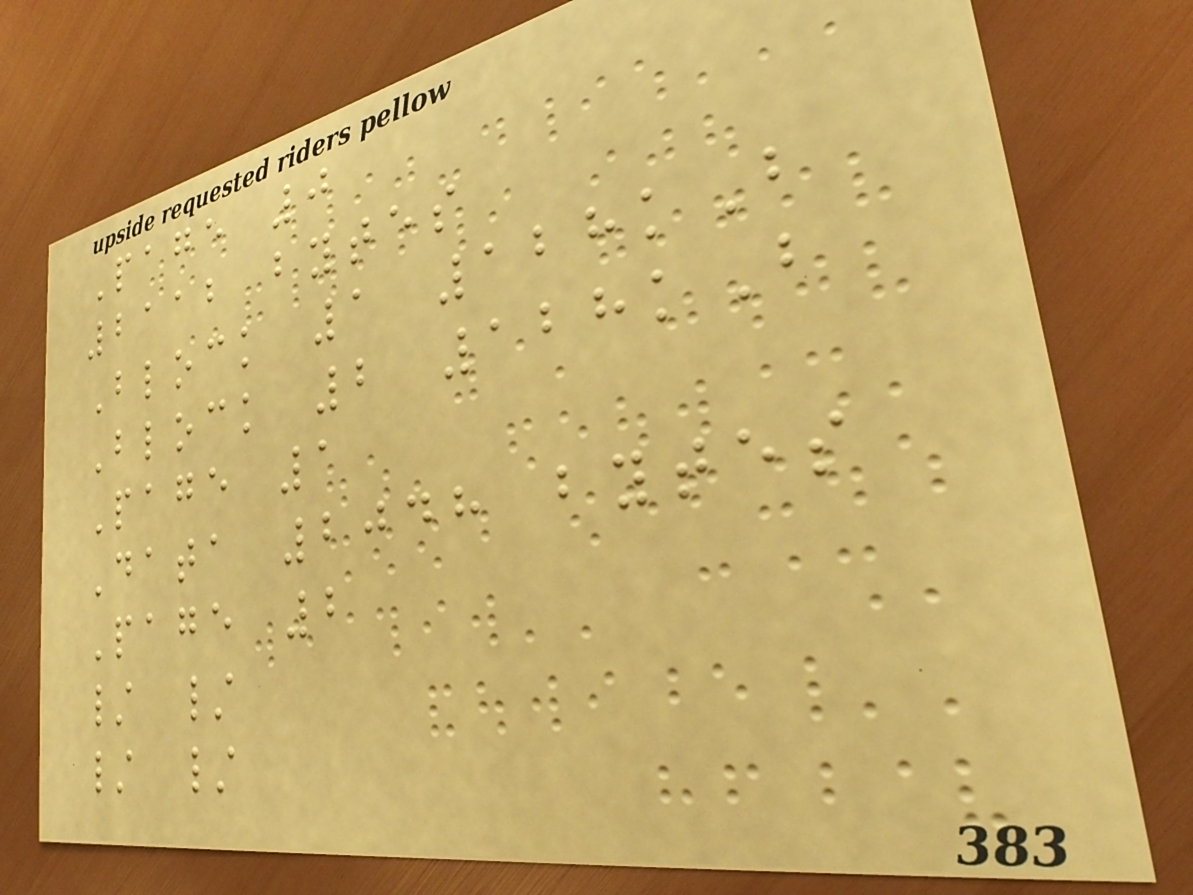Page 0
2112 bytes
Block 1 128kB
Block 2 128kB
Page 1
Data 2048 bytes
Page 2
/ /
/ /
